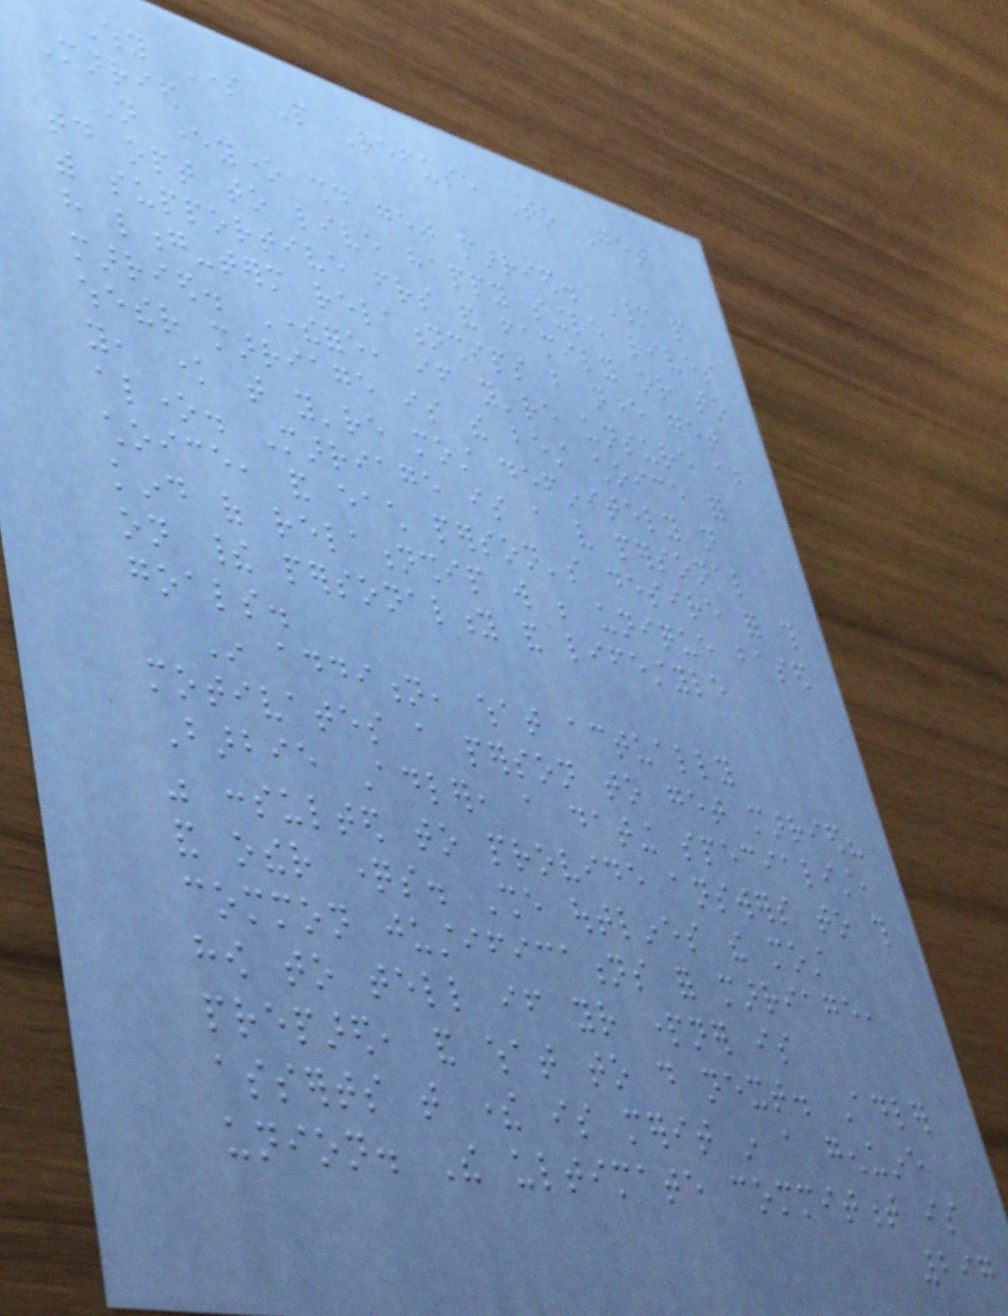Why Some People Refuse To Get
Married
Not everyone should get married. Many people
today opt to live happy single lives
with supportive friends and family or to
have long-term relationships but never get
married. Therefore, if you're unsure about
whether marriage is the best choice for
you, know that you're most definitely not
alone. Marriage is a very personal
choice, and each person's desire for this
kind of relationship will be unique based
on their personality and lifestyle
goals.
In addition, what actually
motivates a person to get married?
Barbie Adler, a dating specialist,
was consulted to provide answers to this
and other questions. She outlines the most
common justifications for marriage,
how to tell if your partner is
prepared, and what to do next. Adler
asserts that there is merit in a genuine
union. The ultimate commitment is
297
